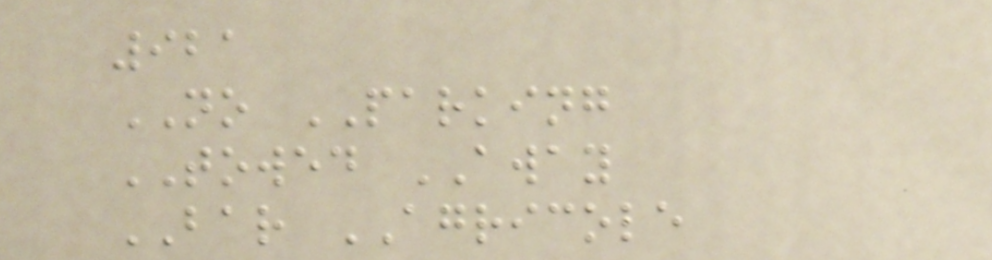921
NO PARKING
TOWED AWAY
BAR AGRICOLE
